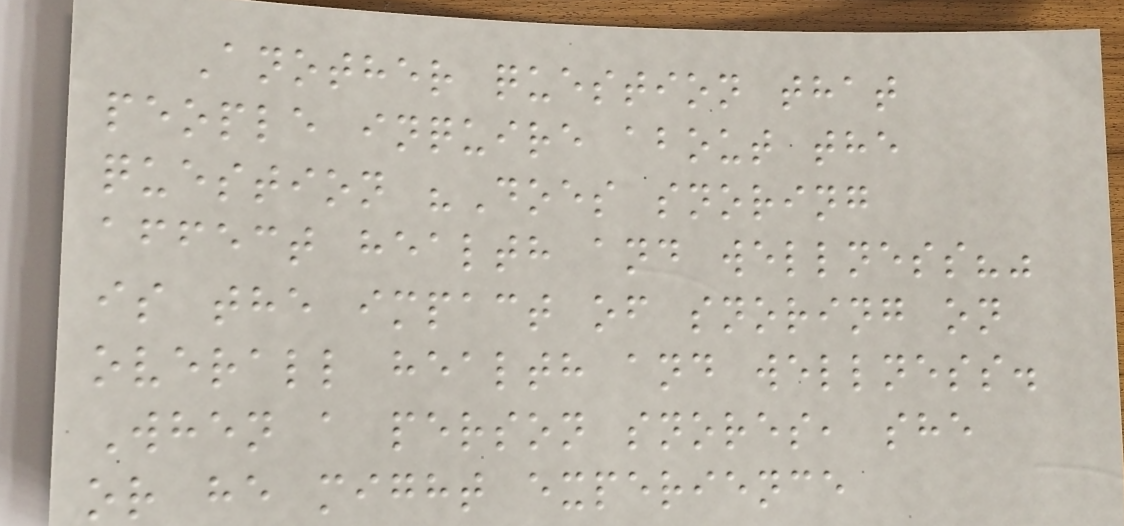Another question that
people inquire about the
question "Does snoring
affect health and wellness?"
is the impact of snoring on
overall health and wellness.
When a person snores, she
or he might experience
